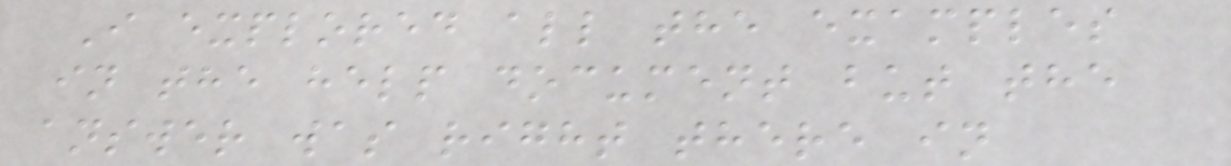I explored all the examples
in the help document but the
answer was right there in
